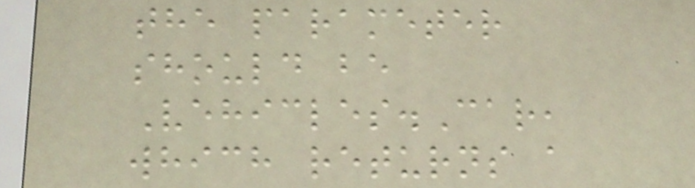the parameter
should be
Vehicles.Car,
which returns a
